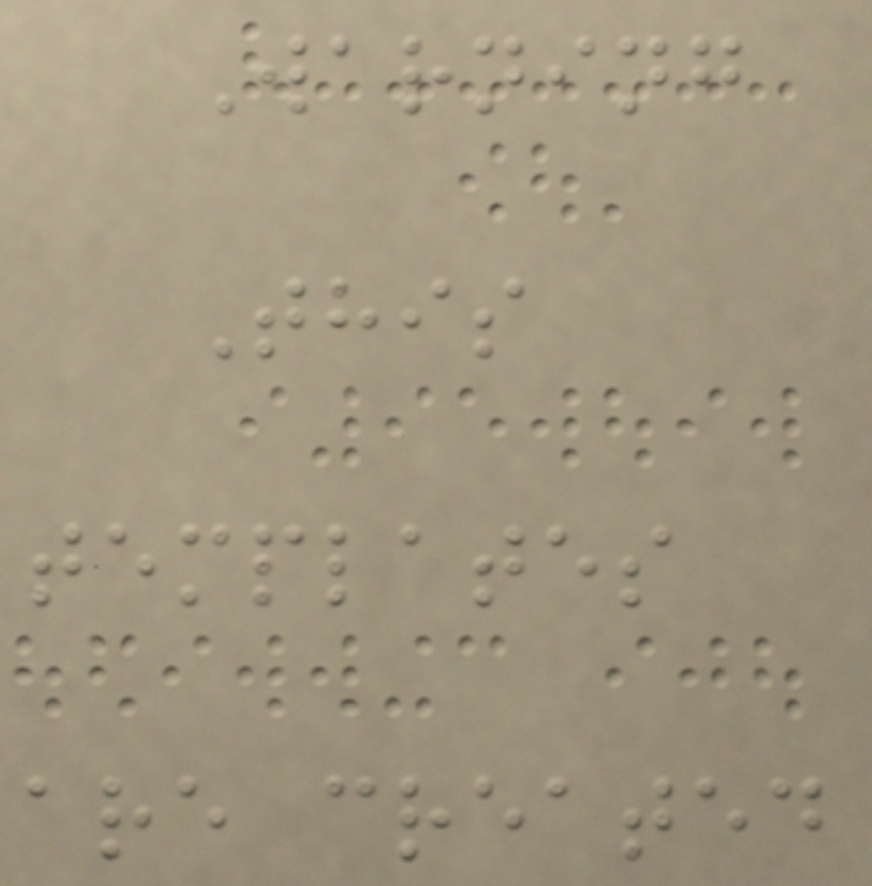Warning
This
templates
are created
